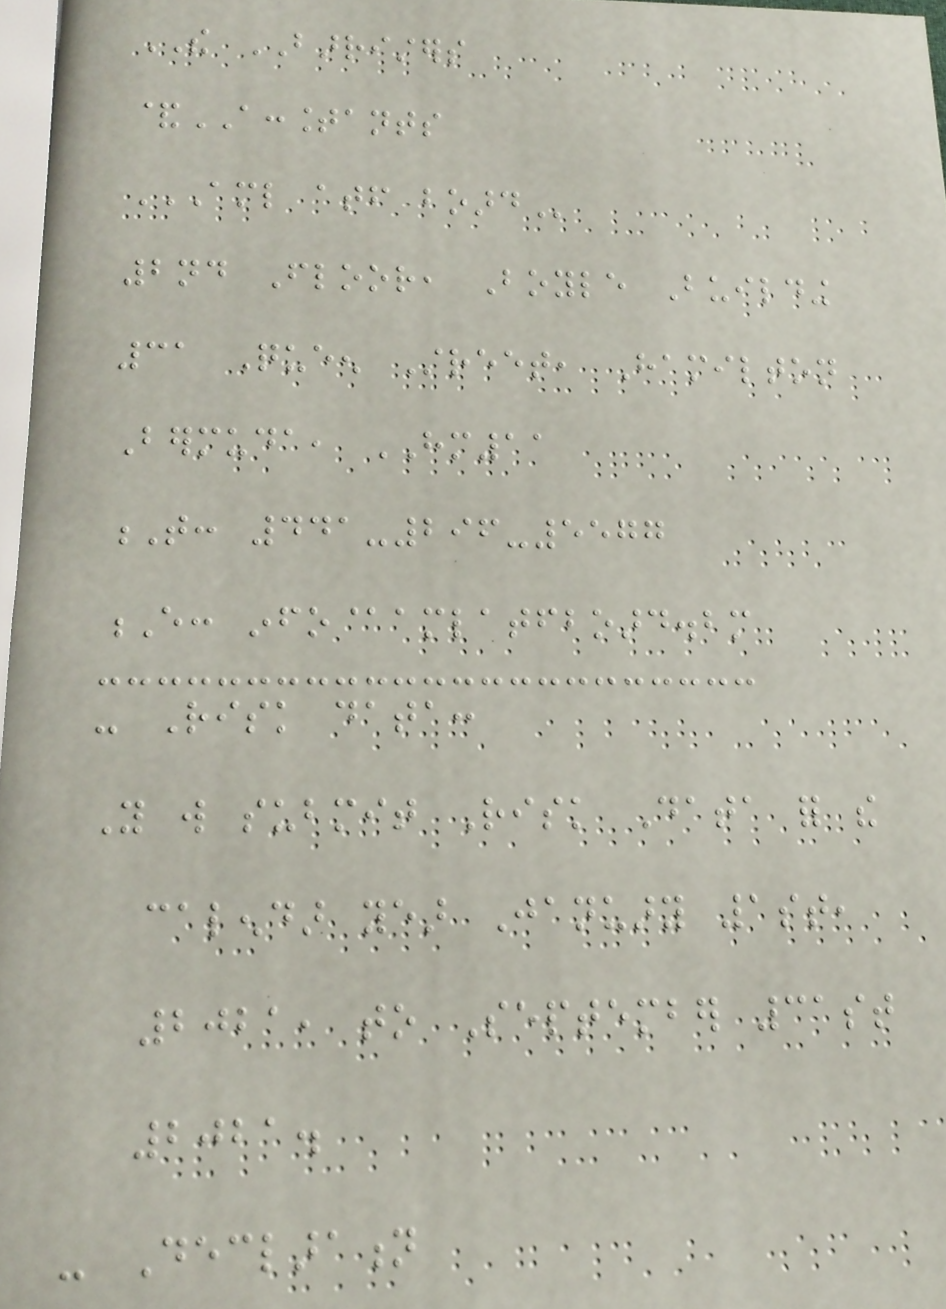THE BARRISTERS
&ACCOUNTANTS
AML ATF BOARD
2nd Floor, Boyle Building
31 Queen Street, Hamilton
Bermuda, HM11
T: 441-296-5577
E: info@amlatfboard.bm
- Risk data:
You will submit Risk Data for the
calendar year January 1st,
2021, to September 31st
2021.
- Declaration
